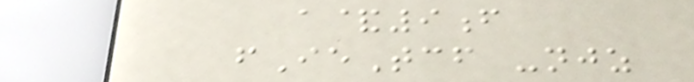a&9f
fIeTcf -njz
